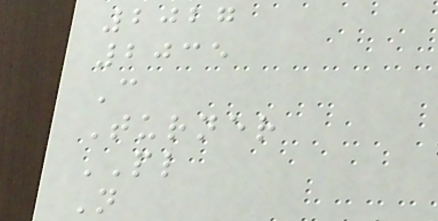2027
2035
C
Turner
PL
N
